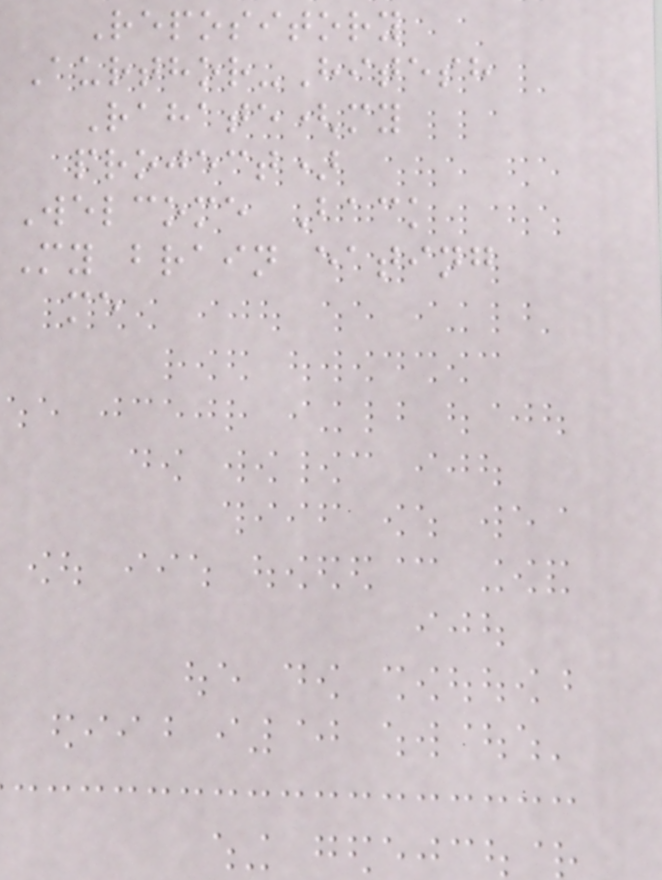Repository
Aurthor-Hitesh
Rahate(my
project)
Welcome Back
My brain eating
me
